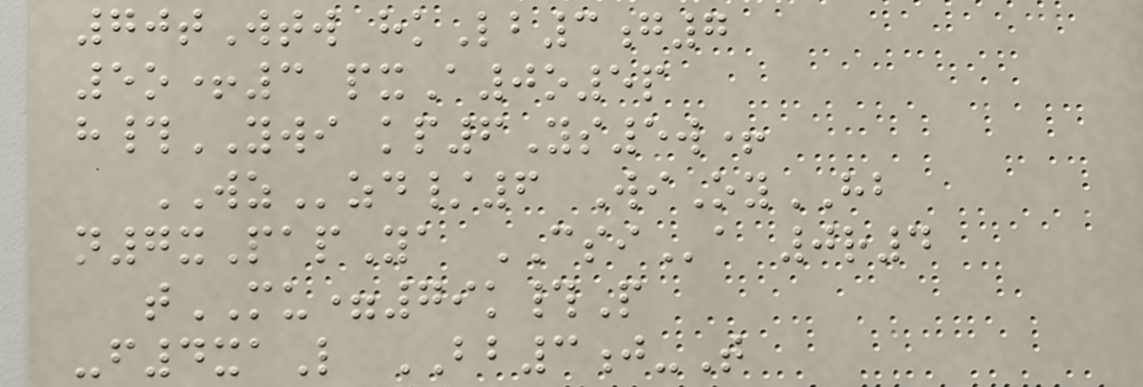70tWtw hkLb3g7
5o+3 pxA0o5p
h#YWI kp6Ys5w+
WZzd/6 WiOyHB
n7xPapYa CSIa 0r4
tMU=79k#P
-f4xaL BB3j-T
